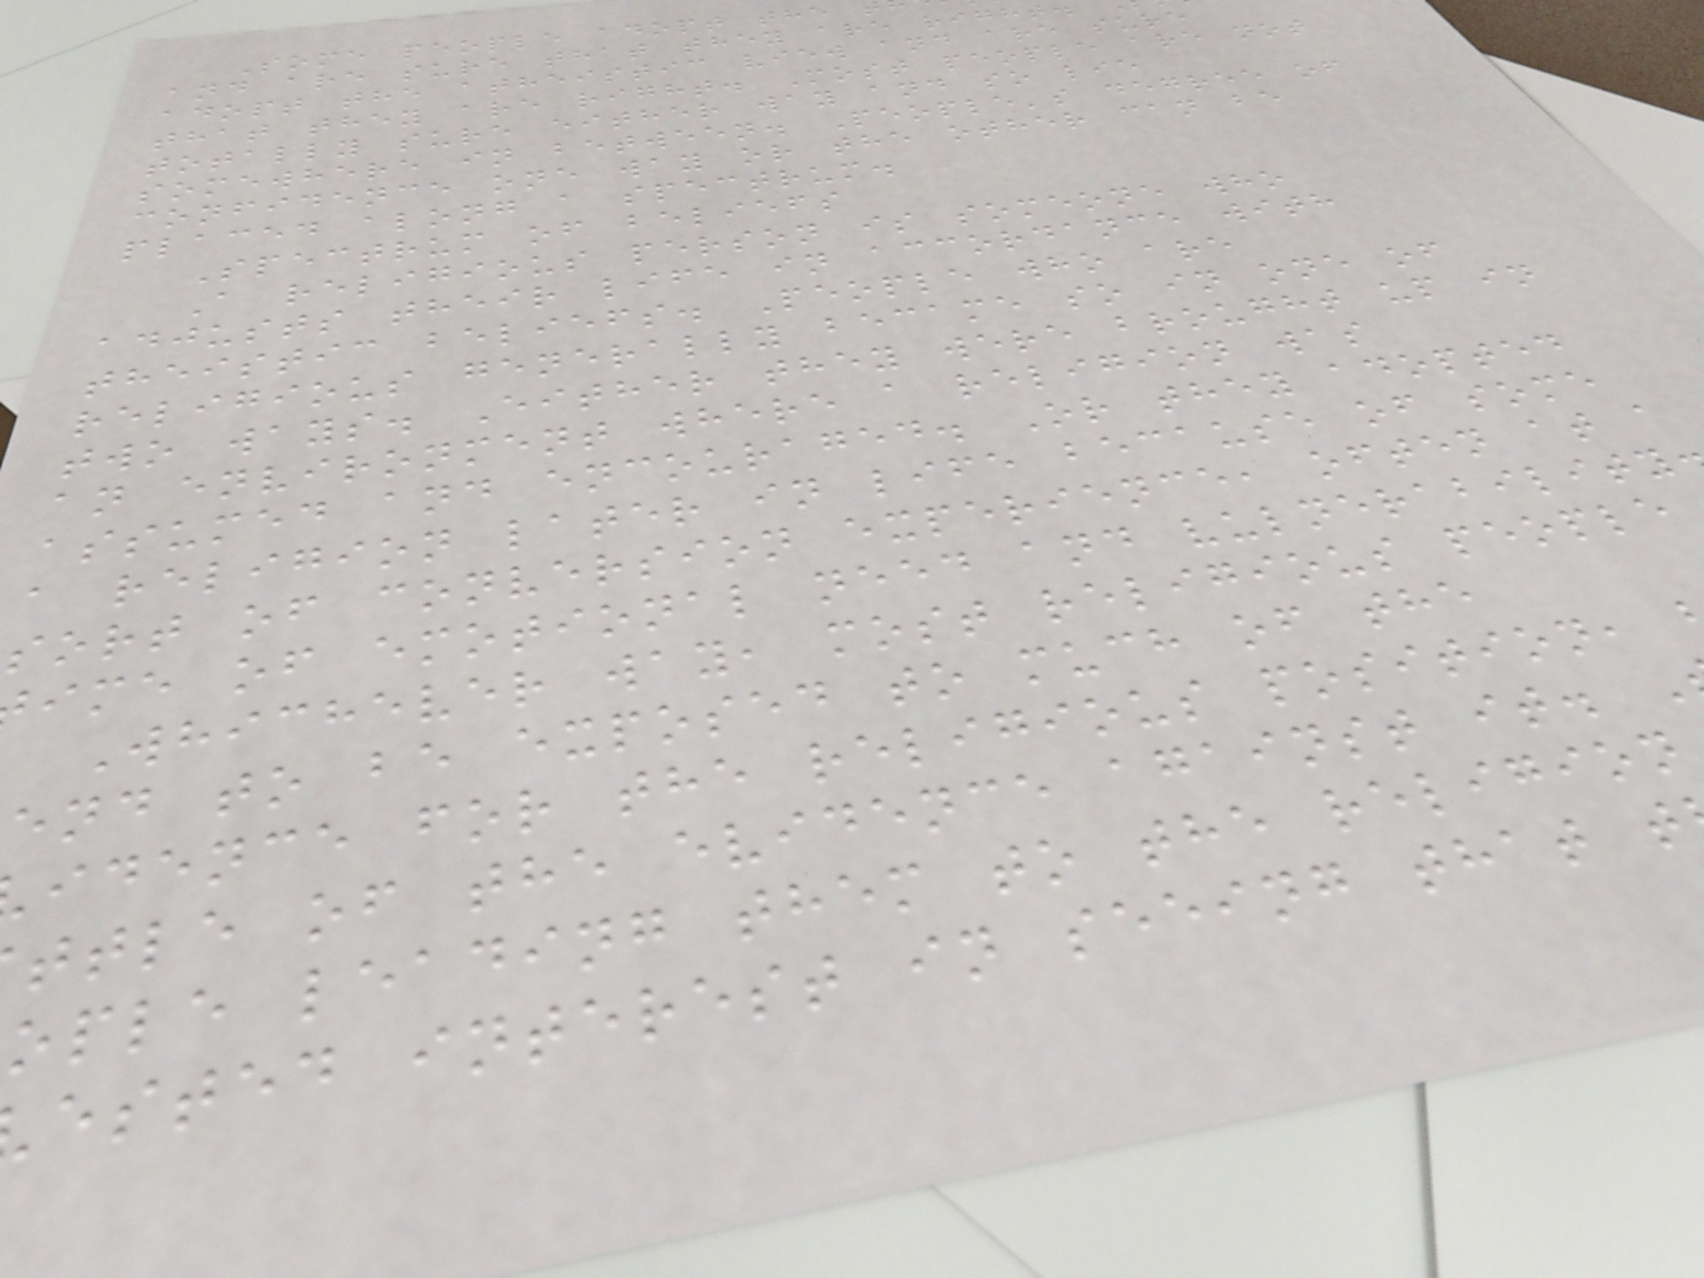Some people adopt the
and are sure that they are right.
adopt the atheistic view and are sure
that they are right. Most people are not
totally sure either way and so lie
somewhere in between. People's degree of
confidence one way or the other can be
placed along a spectrum.
Spectrum of beliefs
A religious person is someone who
adjusts their life in accordance with
theistic beliefs. People who are
religious generally became so in one of
two ways. Either they were brought up in
an environment where a religion was
assumed and encouraged. Or they adopted
a religion later in life because of some
sort of conversion experience, often at a
ime of emotional need and vulnerability
Whichever way, most religious people
end to be exposed to much of the
idence for the religious position,
ttle of the evidence against it.
ople leading them to the religion
ested interest in seeing that t
